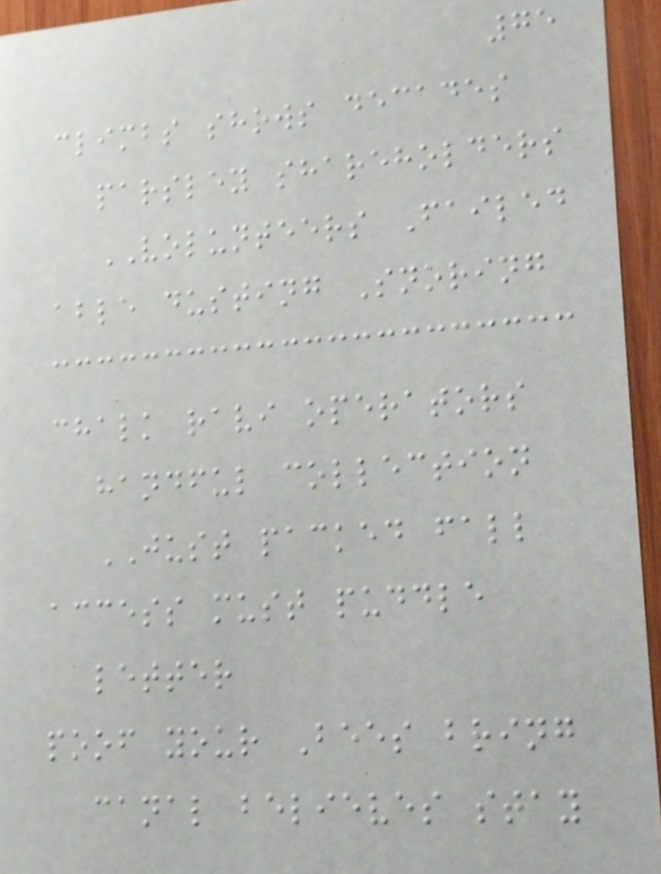75
climbs shows decades
parsley shareholders
VOLUNTEERS Failed
able dusting Snoring
chalk ravi operators
handful collection
JUST packed fall
access must puddle
letter
poof your Bees bring
canal believes stay
